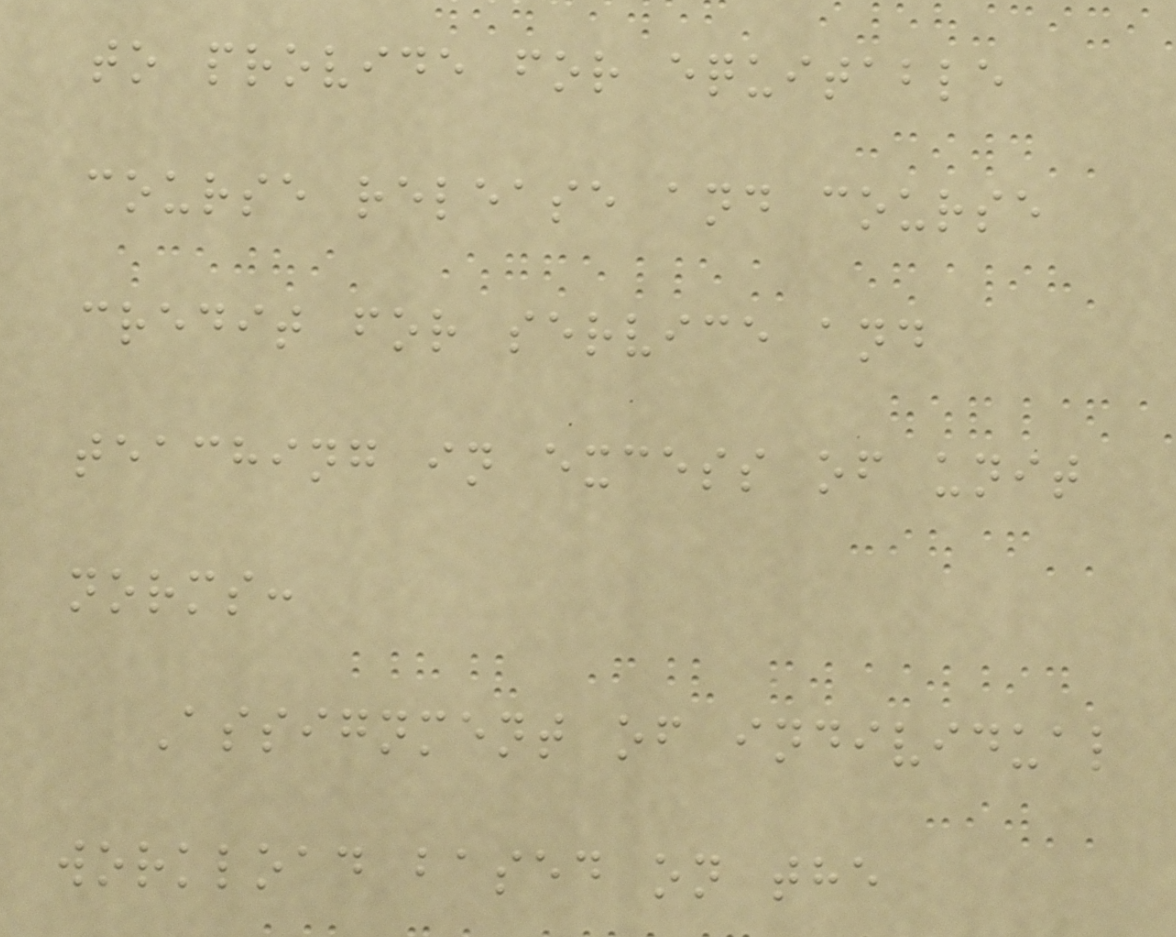to provide for equitable
course release and course
credit for service and
teaching in excess of unit
norms:
Assignment of individual
workload based on the
